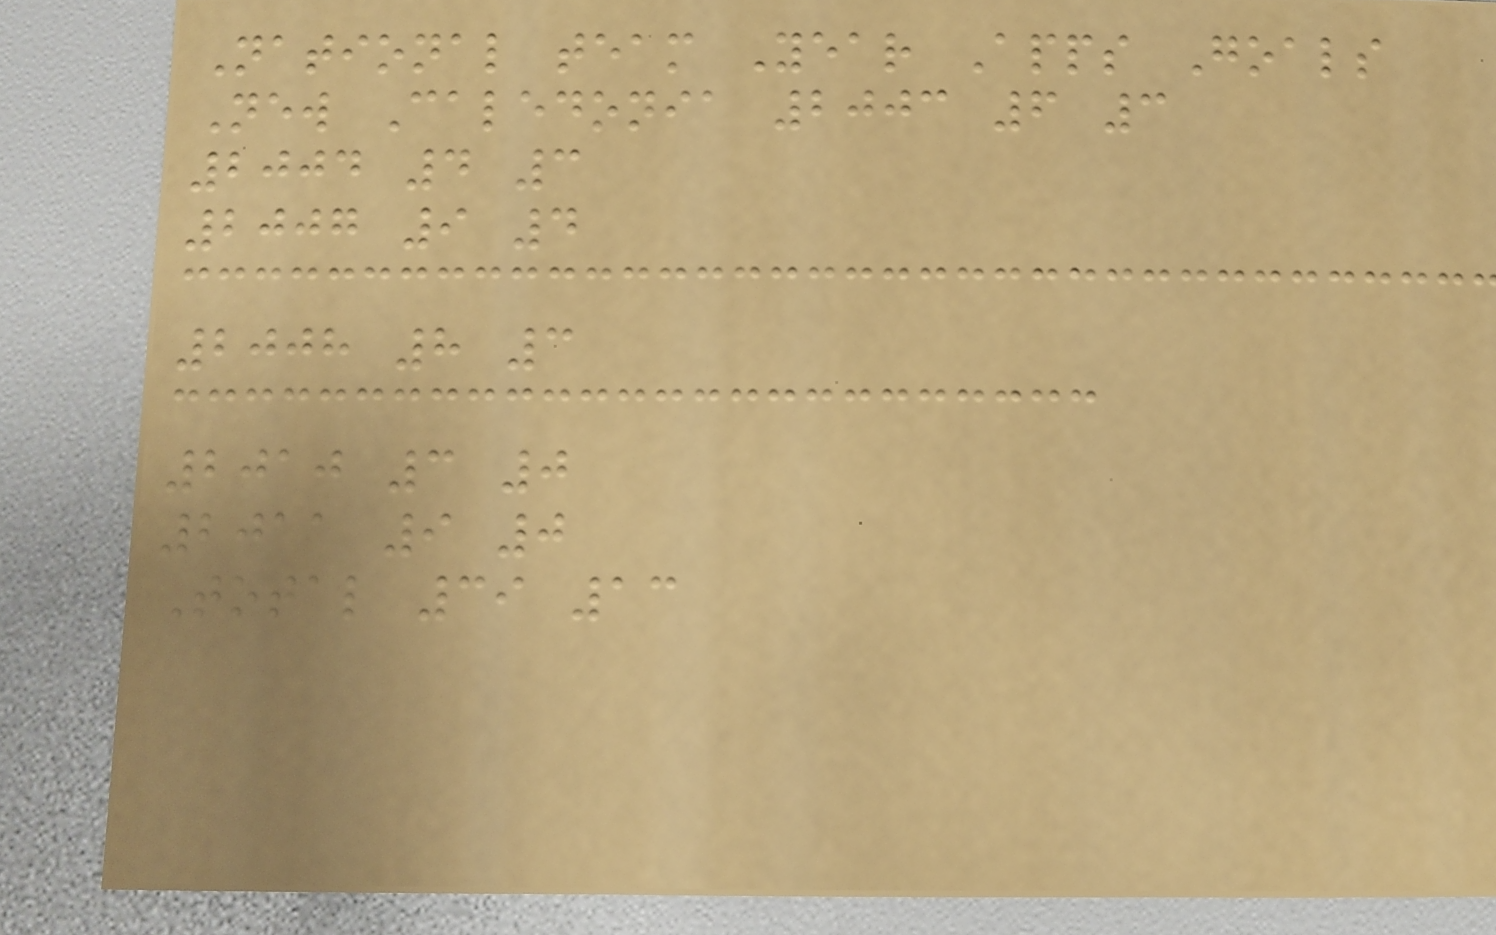National team Year Apps Goals
New Caledonia 2003 6 3
2004 4 3
2007 9 4
2008 8 3
2010 3 0
2011 9 0
Total 39 13
